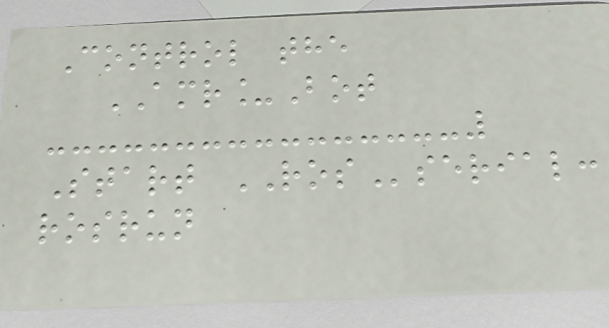Control the
AMR_Bot
Start ROSserial:
rosrun
